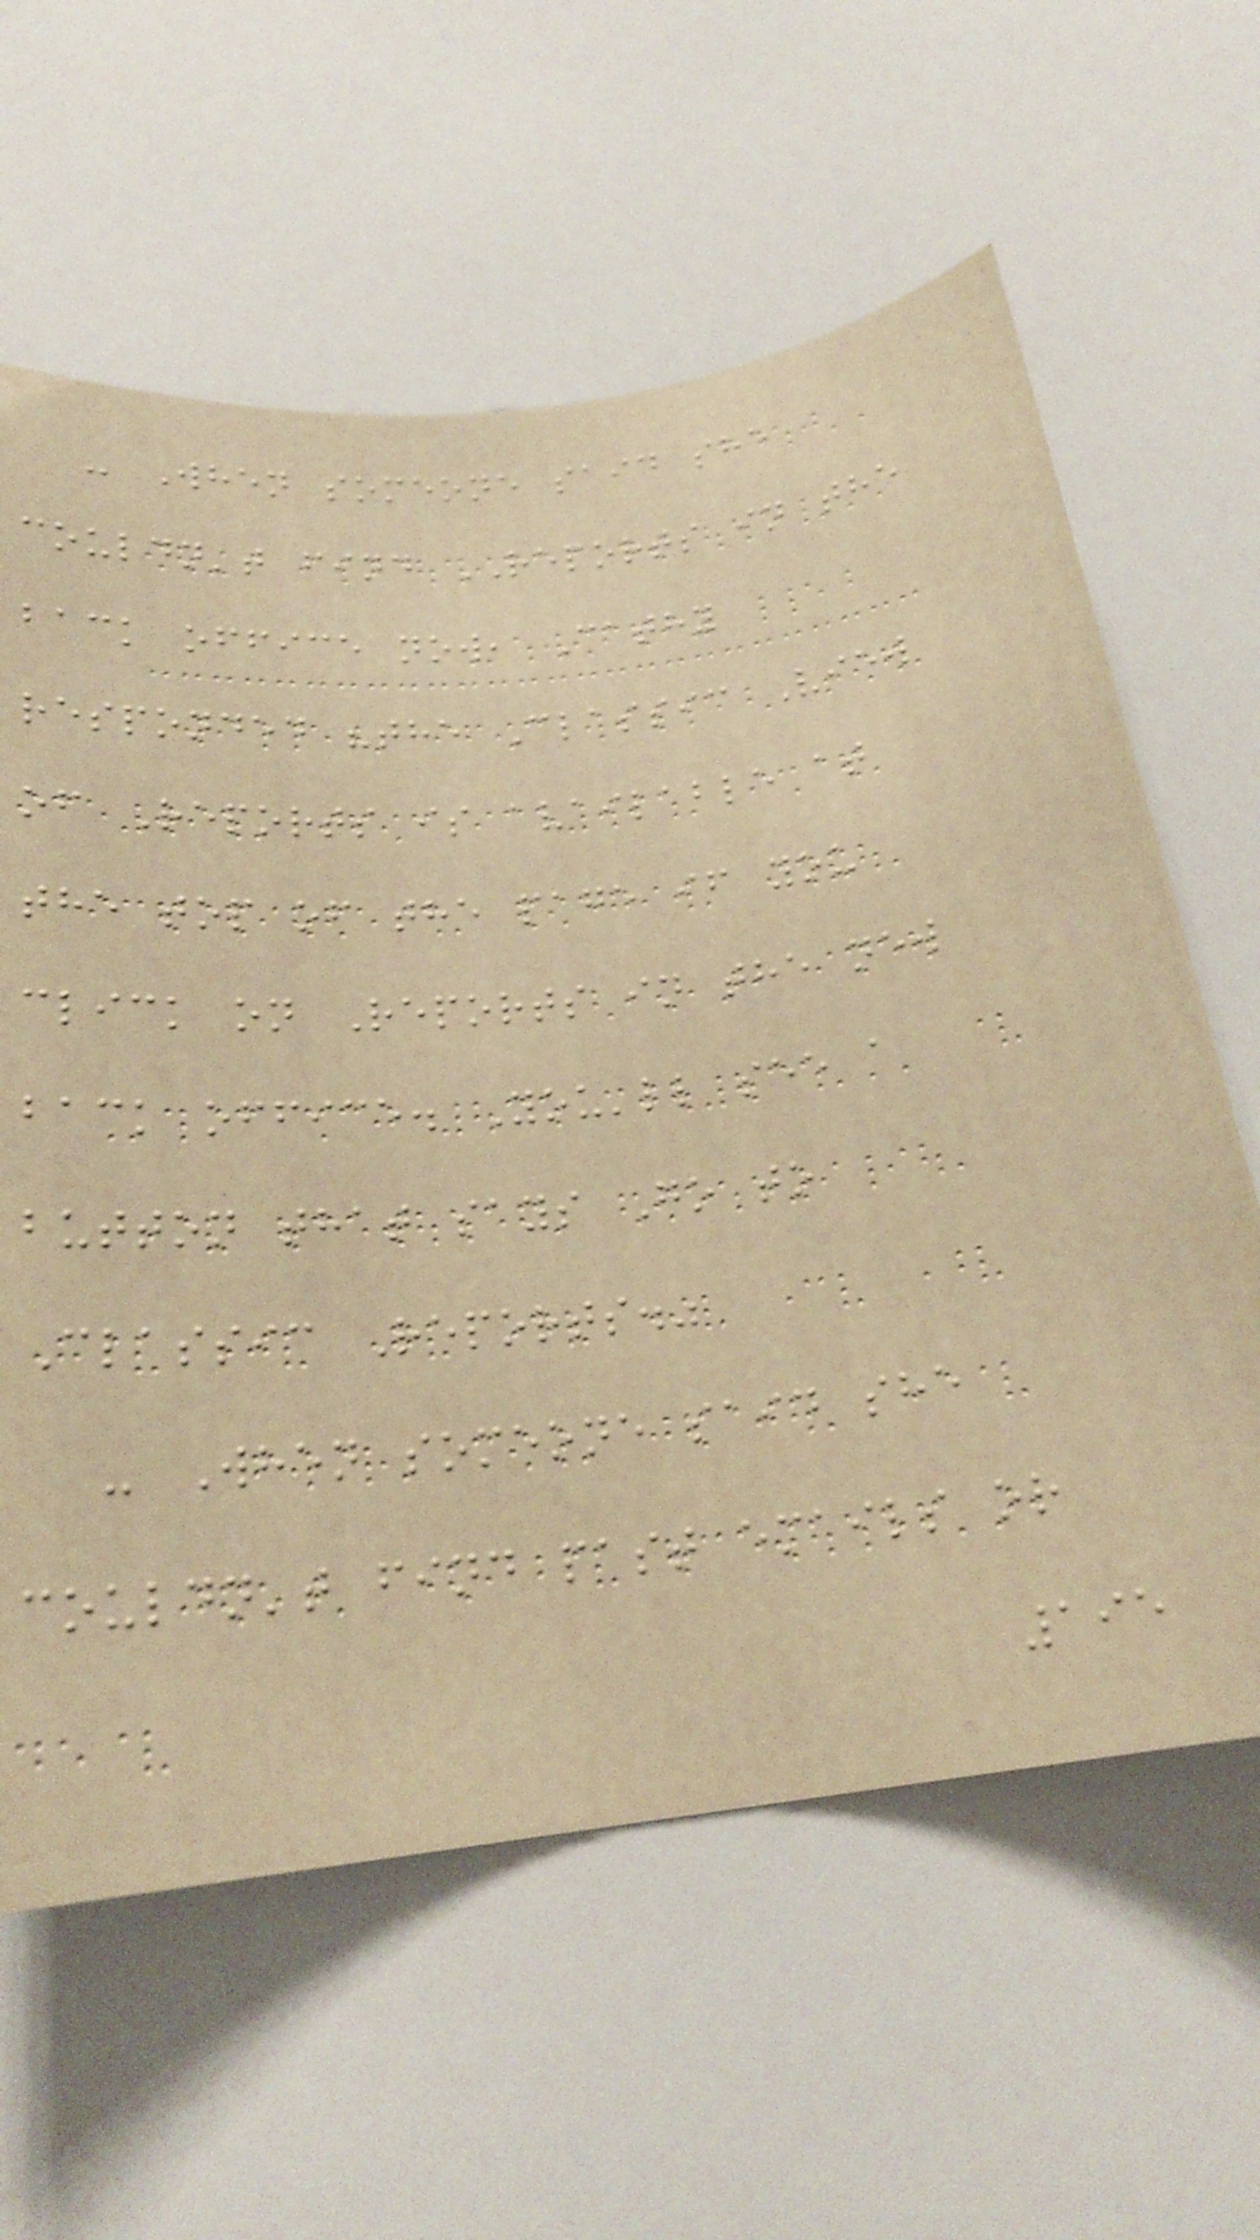- When someone said she
couldn't find REPORTS in the
back office now, Cathy
responded "the Classic View
of Reports is available at
the top of the page if you
click on Reports in the new
back office. You'll see a
button that says Go to
Classic Reports."
- When someone said she
couldn't find past emails or
195
